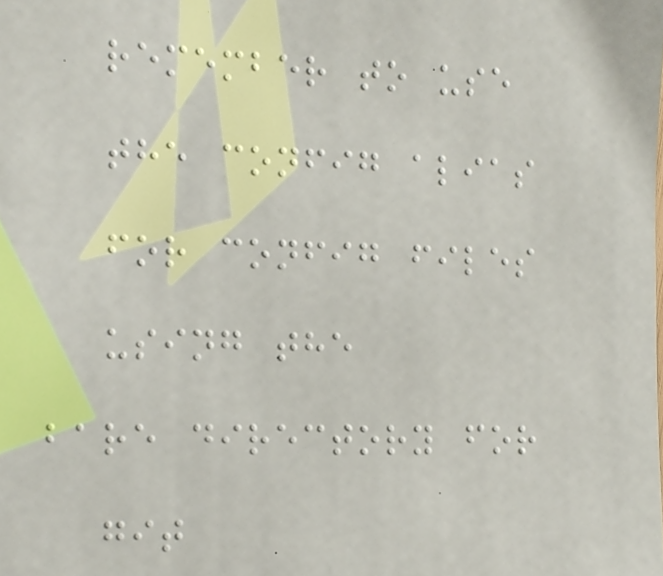remember to use
the config alias
for config files
using the
bare directory for
git
